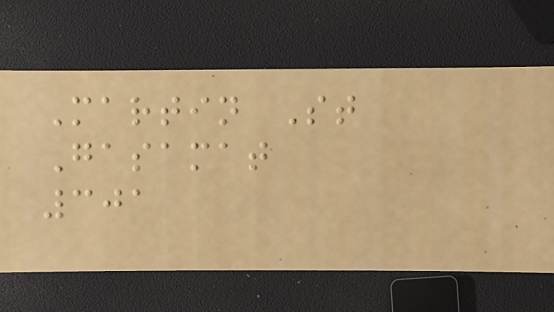Martin St
Gasamat
301
